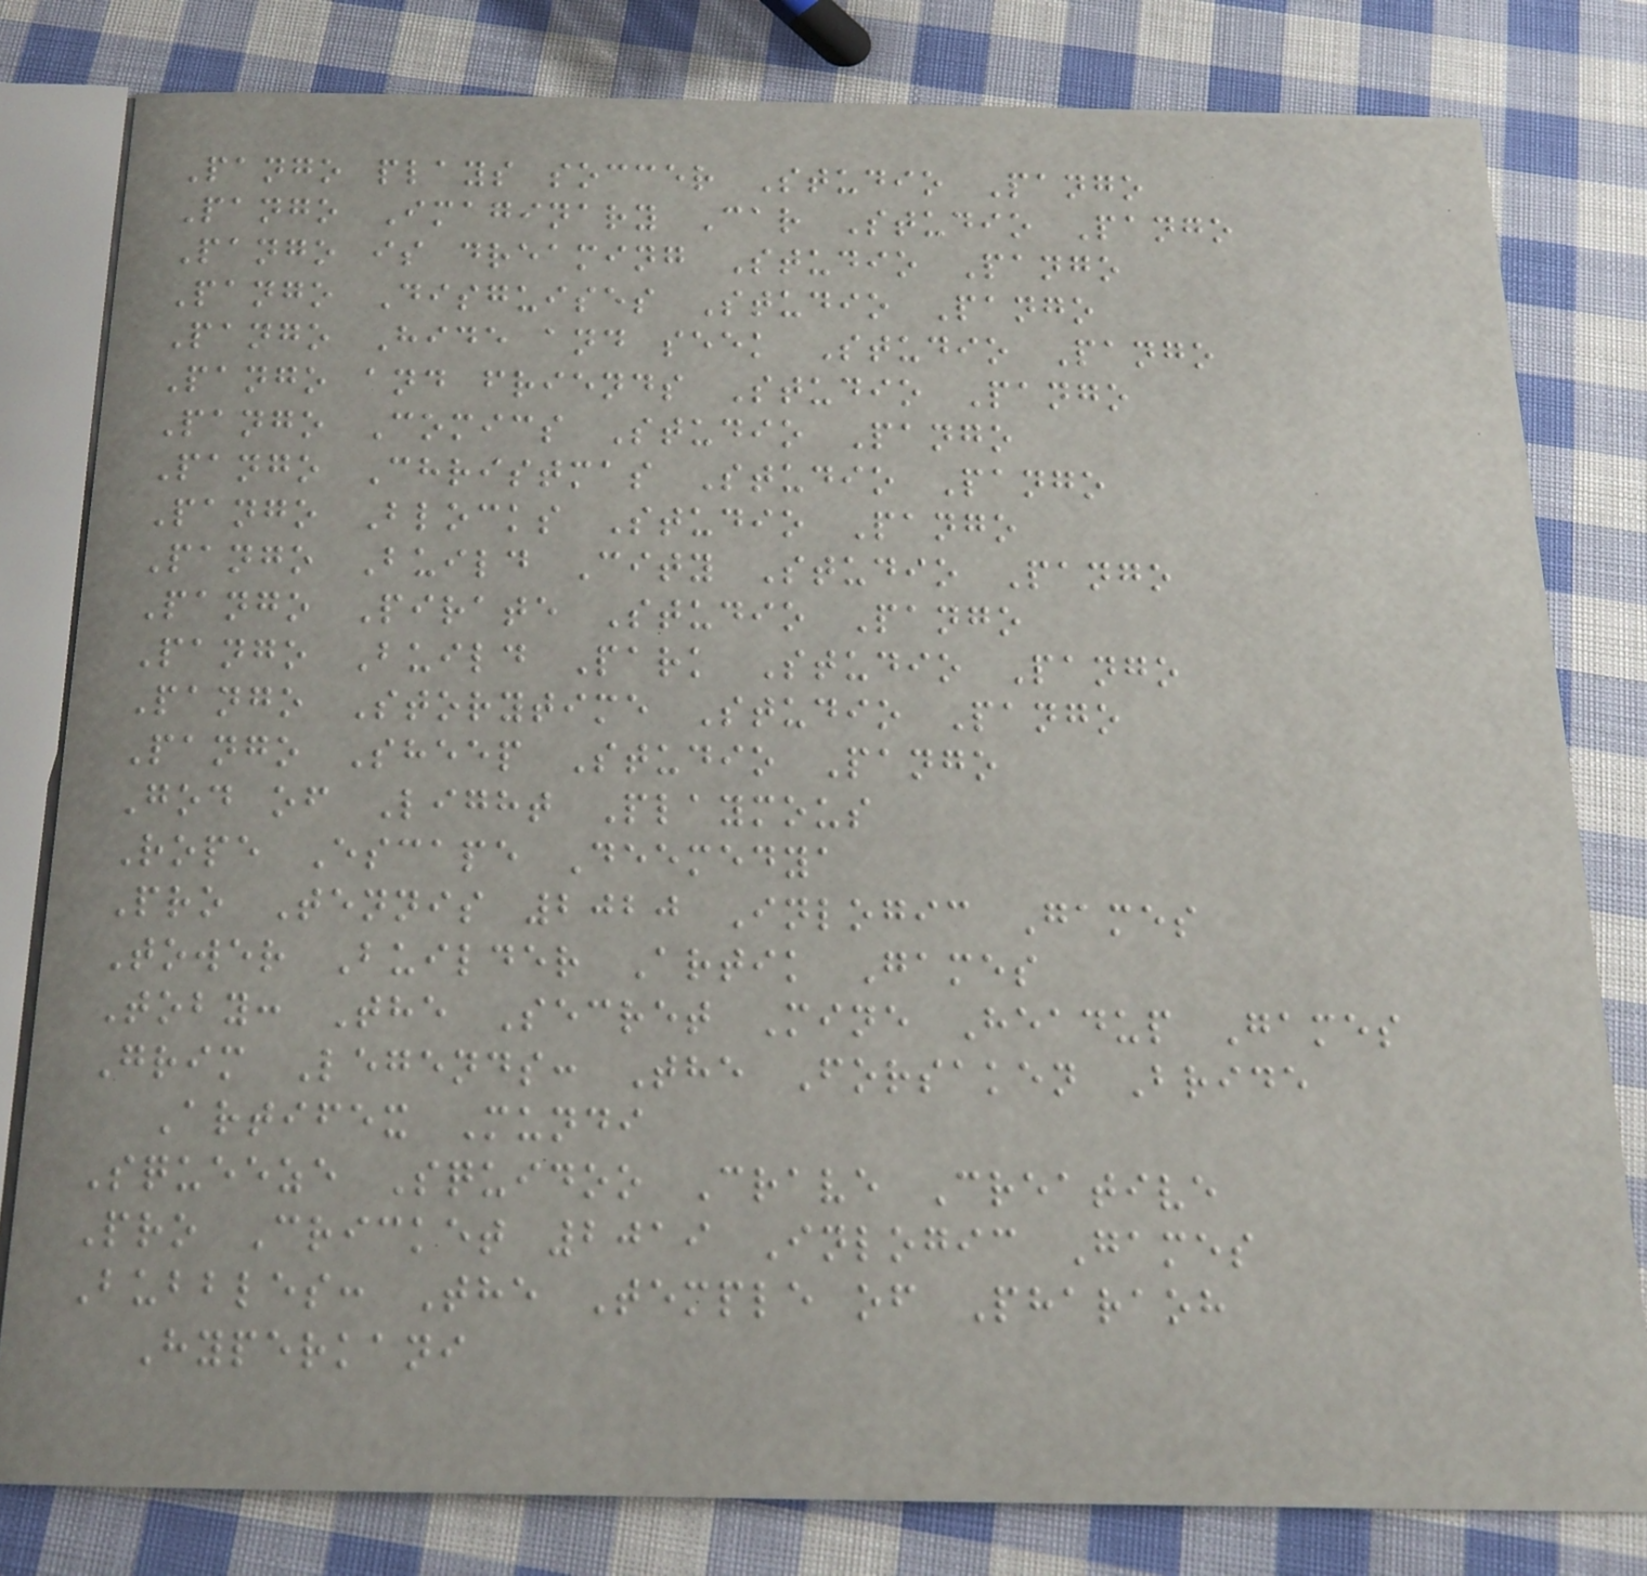Pango plays soccer Studio Pango
Pango Imaginary Car Studio Pango
Pango is dreaming Studio Pango
Pango Disguises Studio Pango
Pango Hide and seek Studio Pango
Pango and friends Studio Pango
Pango Comics Studio Pango
Pango Christmas Studio Pango
Pango Blocks Studio Pango
Pango Build City Studio Pango
Pango Pirate Studio Pango
Pango Build Park Studio Pango
Pango Storytime Studio Pango
Pango Sheep Studio Pango
God of Light Playmous
Rope Escape Deemedya
Pro Tennis 2020 Inlogic Games
Tower Builder Artik Games
Toby: The Secret Mine Headup Games
Grim Legends: The Forsaken Bride
Artifex Mundi
Squeeze Squidoo Crave Creative
Pro Cricket 2019 Inlogic Games
Bubbles: The Temple of Pharaoh
Hyperkani
